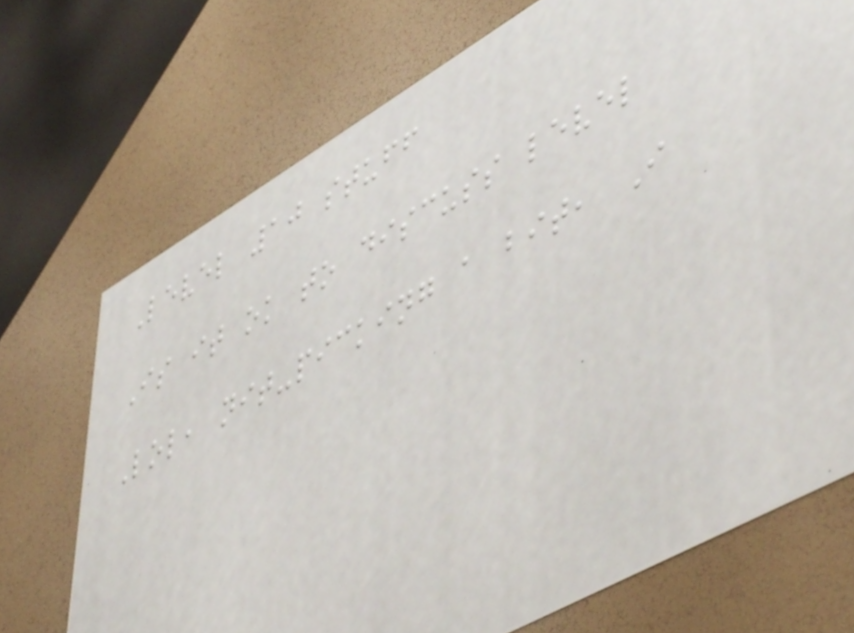Level 10 stuff
Is it ok to discuss level
Lol, nit-picking a bit, I
